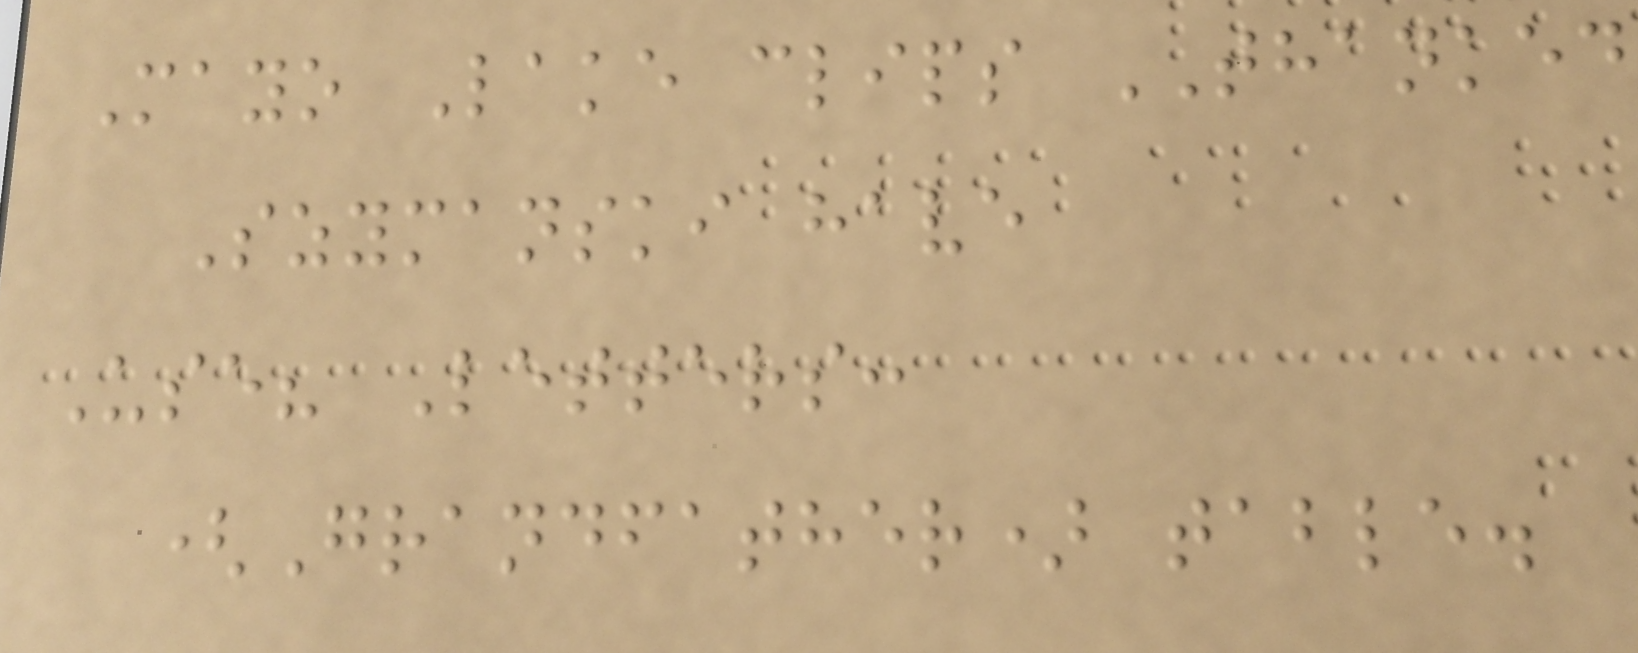Mayo Lake clips THANKED
Szymanski have
Use? Letters:
(Grandfather) table.
